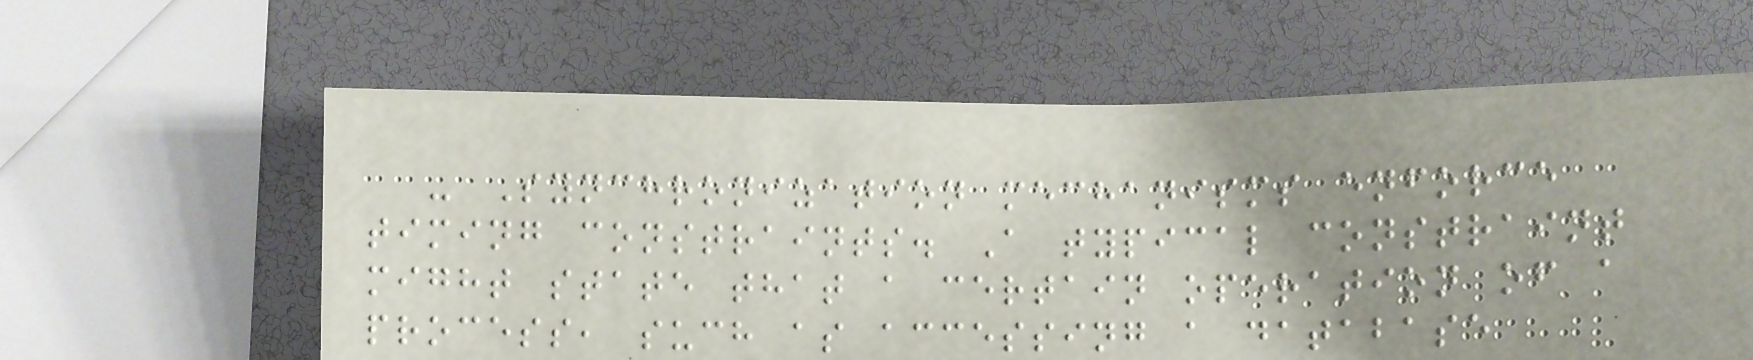- Synchronization mechanisms enforce
timing constraints. A typical constraint
might state that a certain operation of a
process, such as accessing a database
